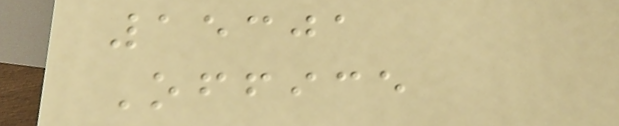15301
Office
